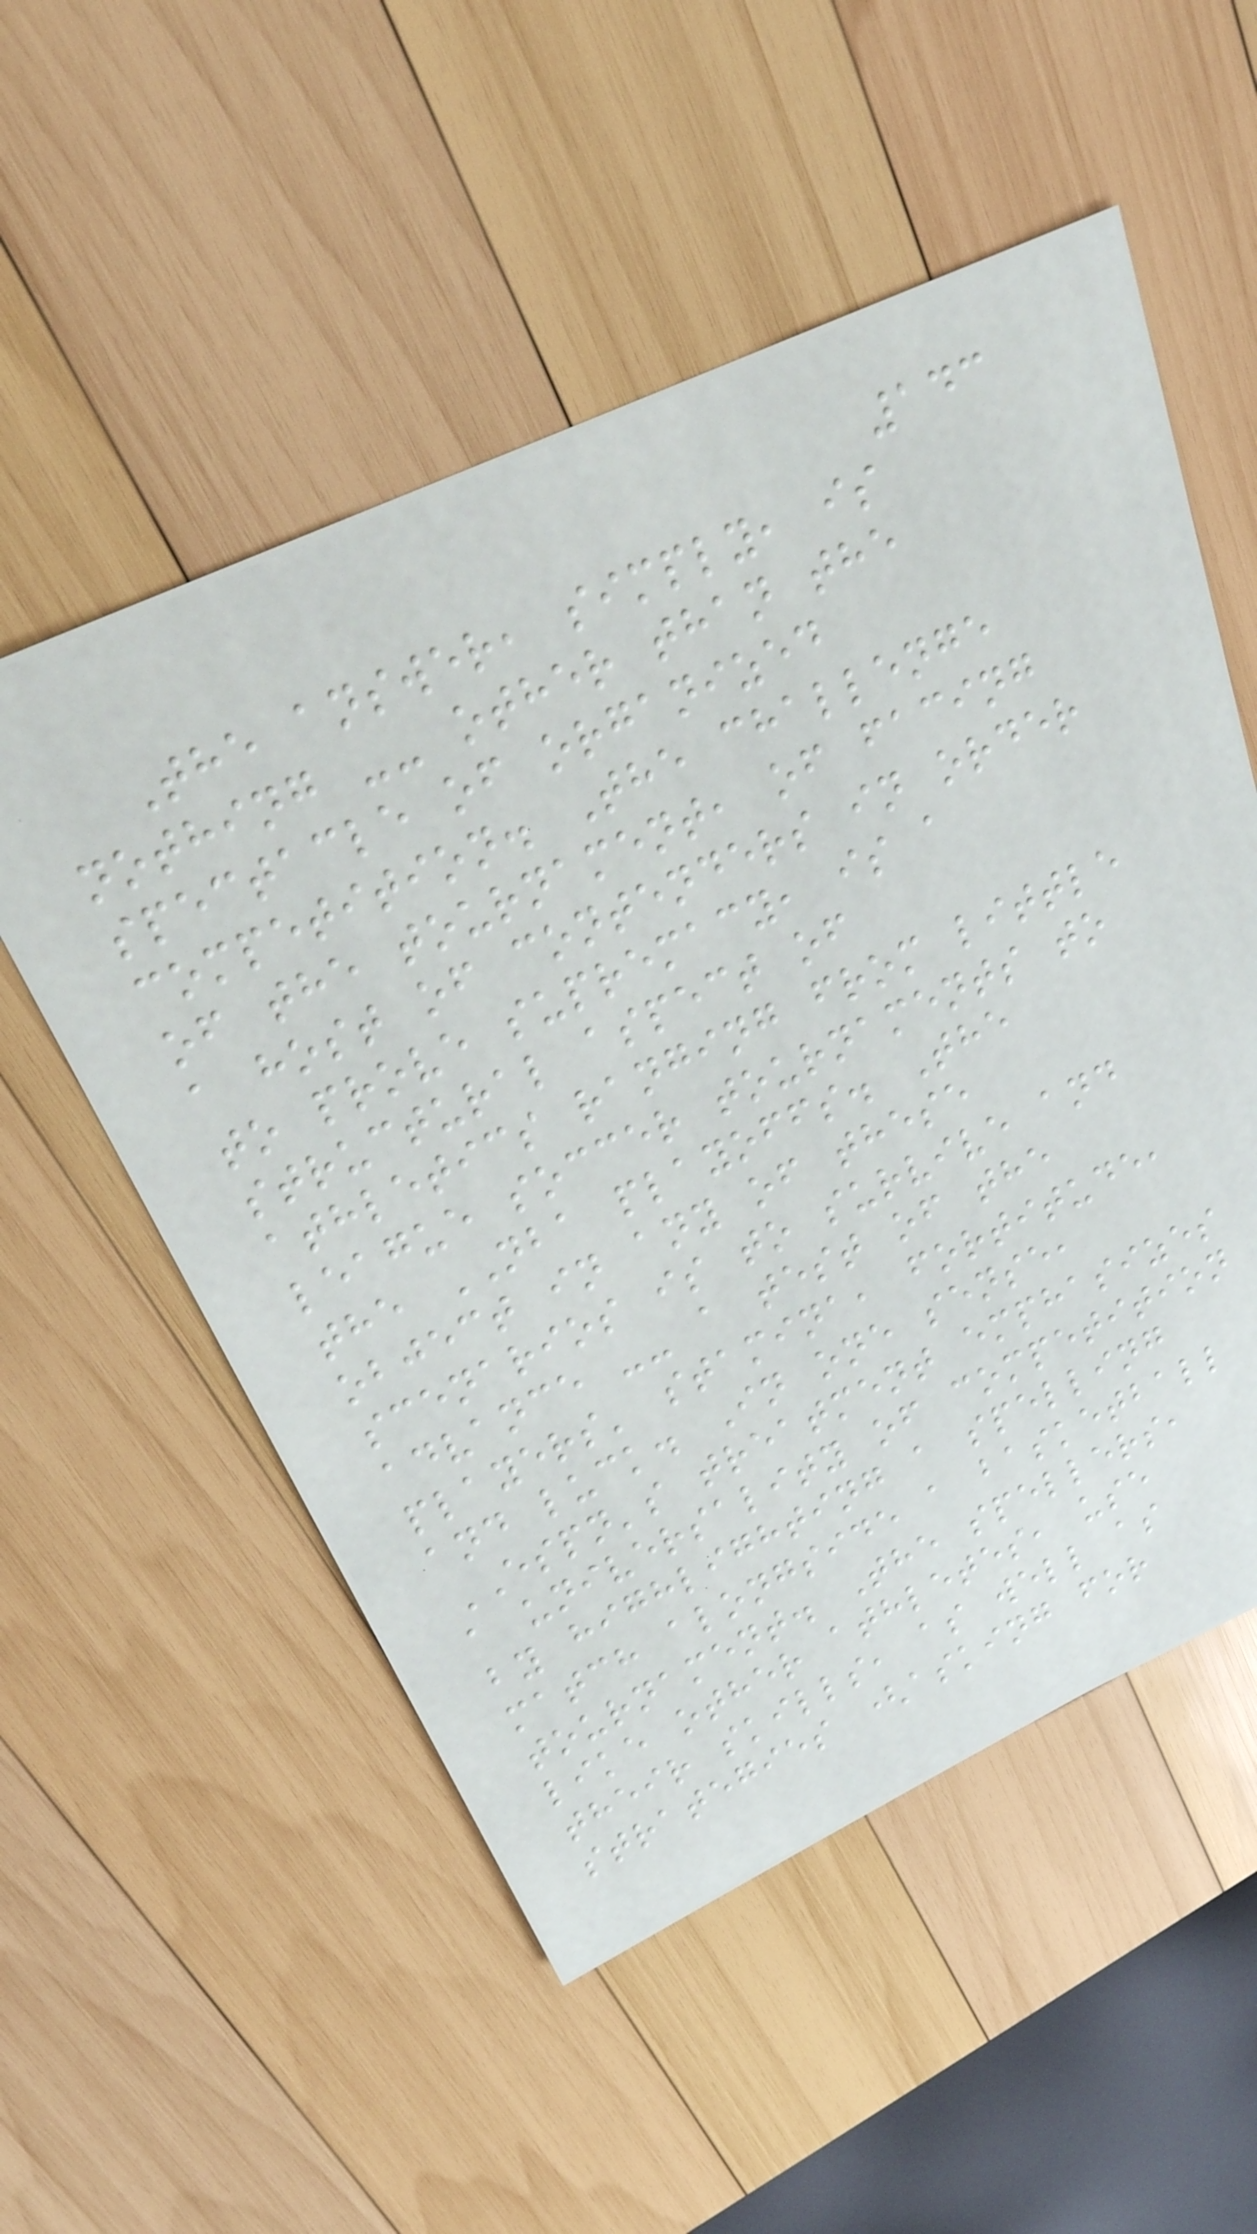143
The answer, simply, is
nothing -- other than the
spectacle of organized
competition. The challenge
of the tournament, of facing
a host of contenders in order
to prove supremacy, is a
structural aspect of
athletics ranging from little
league soccer tournaments to
the NBA playoffs. The
object in any of these
scenarios is to survive and
advance -- a test of the
players' stamina, fortitude,
and luck. In one sense,
ESPN's treatment emphasizes
a universality of competition
by highlighting a spelling
match alongside a basketball
tournament. The spellers,
like other athletes, use
their skills, as well as
strategies (asking for
